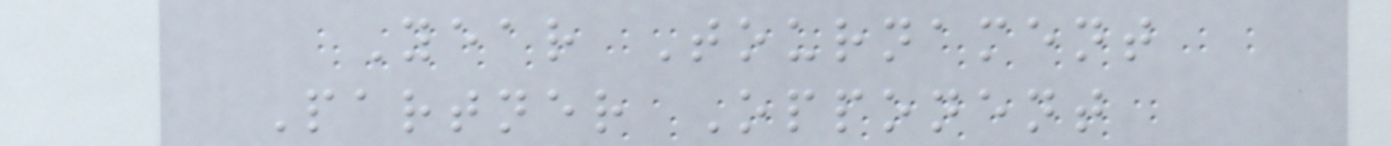Year Tournament
Partner Opponent
